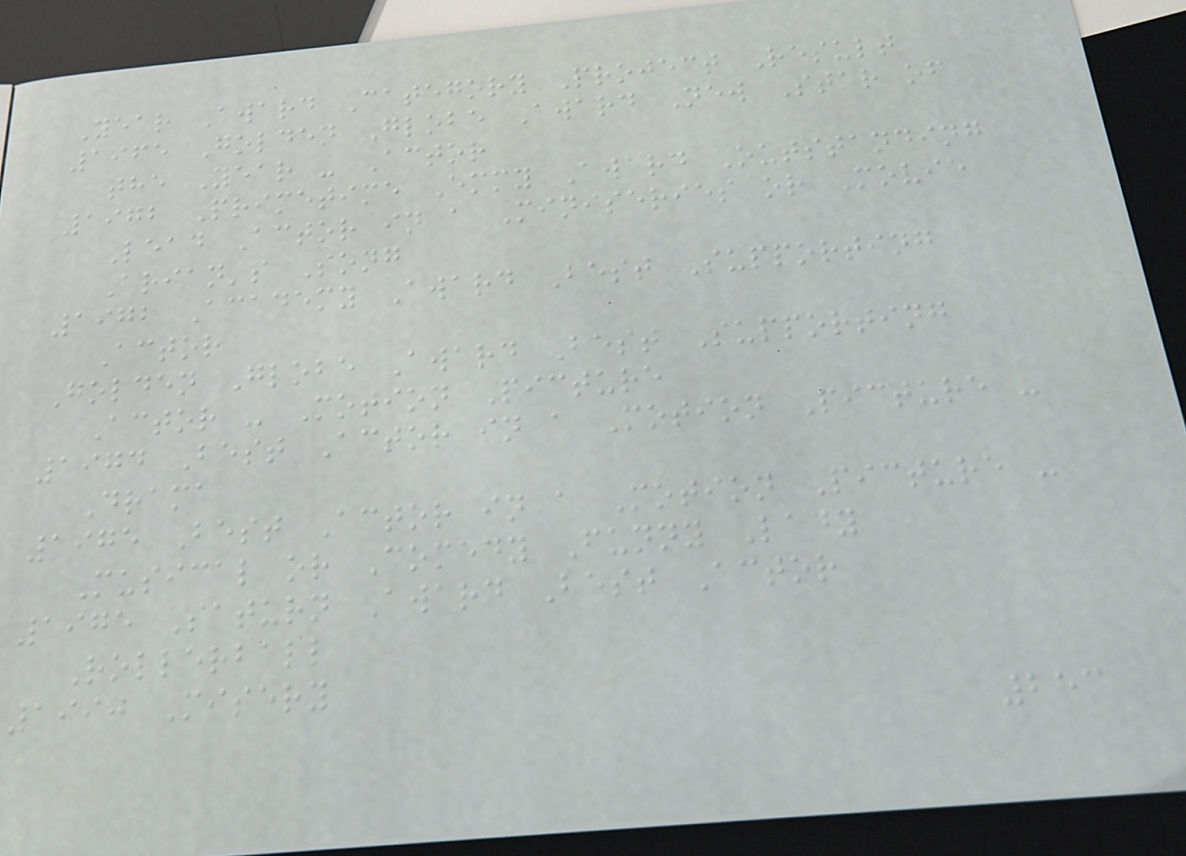Year Award Category Project Result
1965 Golden Globe Award New Star of
the Year - Actor
1972 Primetime Emmy Award Outstanding
Lead Actor in a Miniseries or Movie
Brian's Song
1972 Academy Award Best Supporting
Actor
Golden Globe Award Best Supporting
Actor - Motion Picture
1974 Best Actor in a Motion Picture -
Drama
1975 Best Actor in a Motion Picture -
Musical or Comedy Funny Lady
1975 Saturn Award Best Actor
Rollerball
1990 Misery
253
